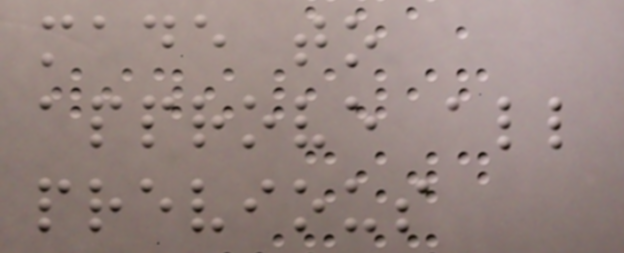made to
approve all
previous
